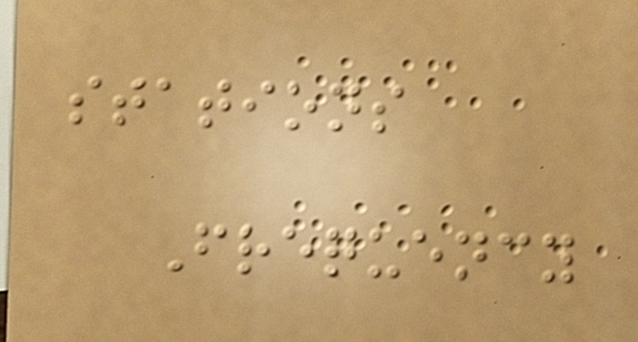stations
Frequency
